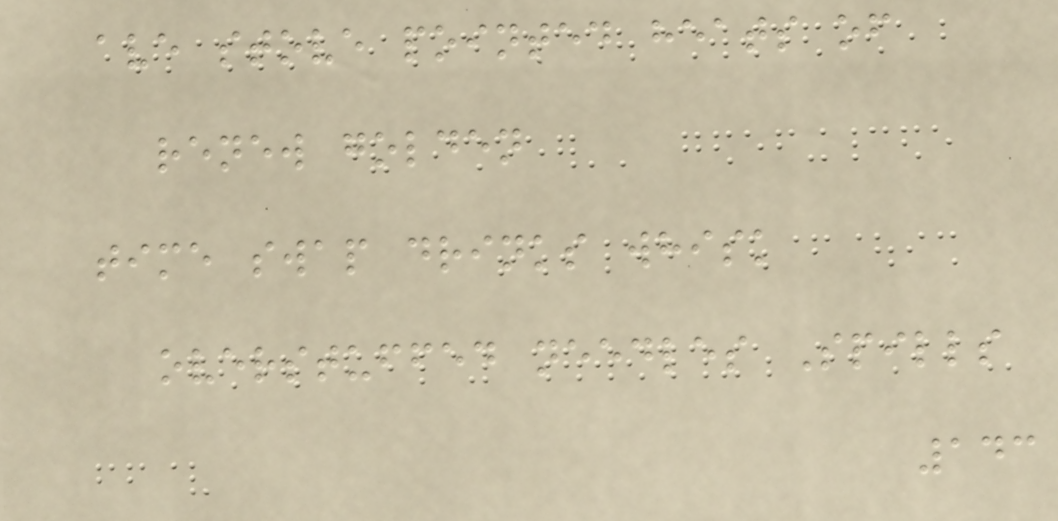ave stove pointed heats of
renew golden
time swap drinks whisk
overstuffed needles Spills
143
